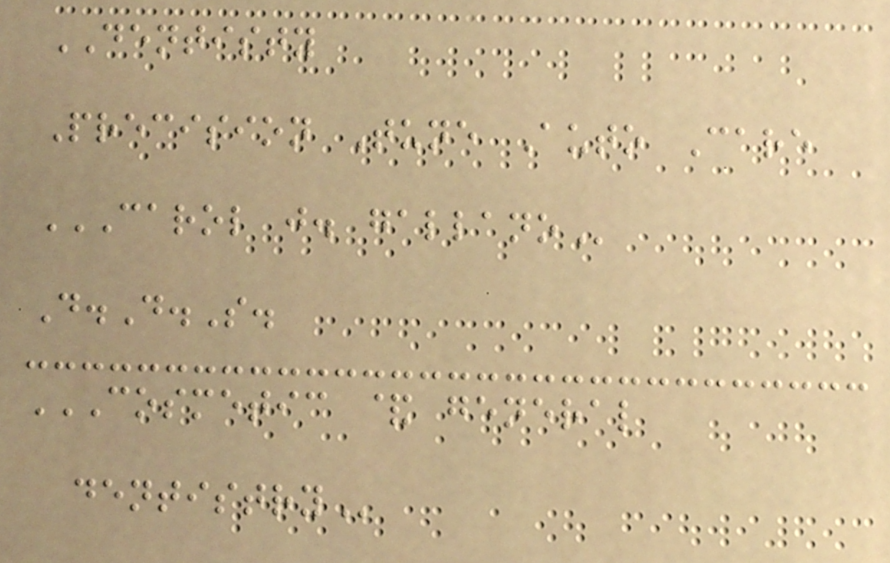DENTISTY
Precision Tune Auto Care
CAROL J. GALLANO
D.D.S.
COSMETIC & GENERAL
DENTISTRY
